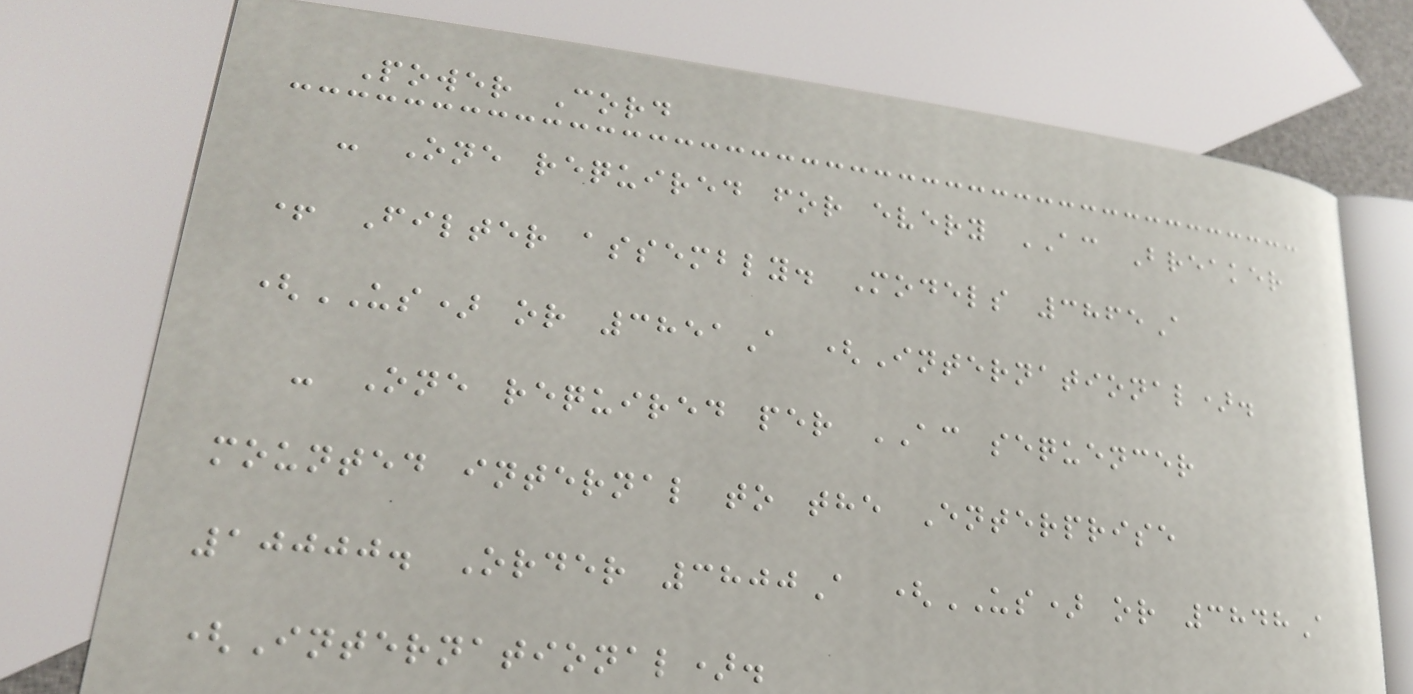Power Cord
- One required for every AC Breaker
+ Filter assembly. Models 3865A
(US) or 3851A (International).
- One required per AC sequencer
mounted internal to the Enterprise
10000. Order 3800A (US) or 3848A
(International).
